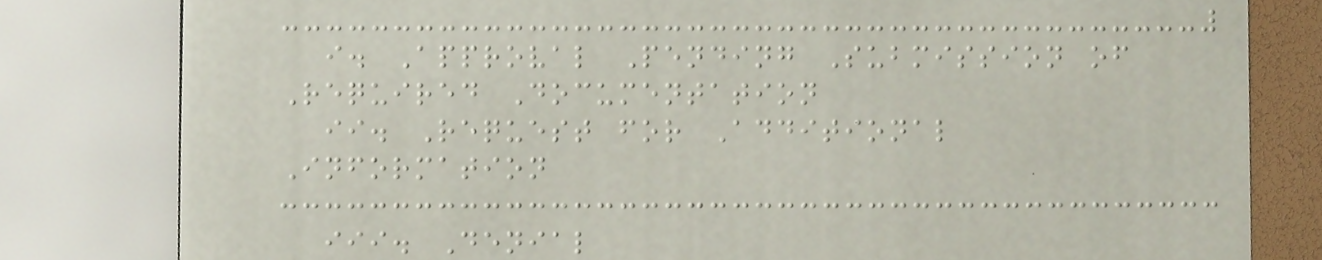i. Approval Pending Submission of
Required Documentation
ii. Request for Additional
Information
iii. Denial
